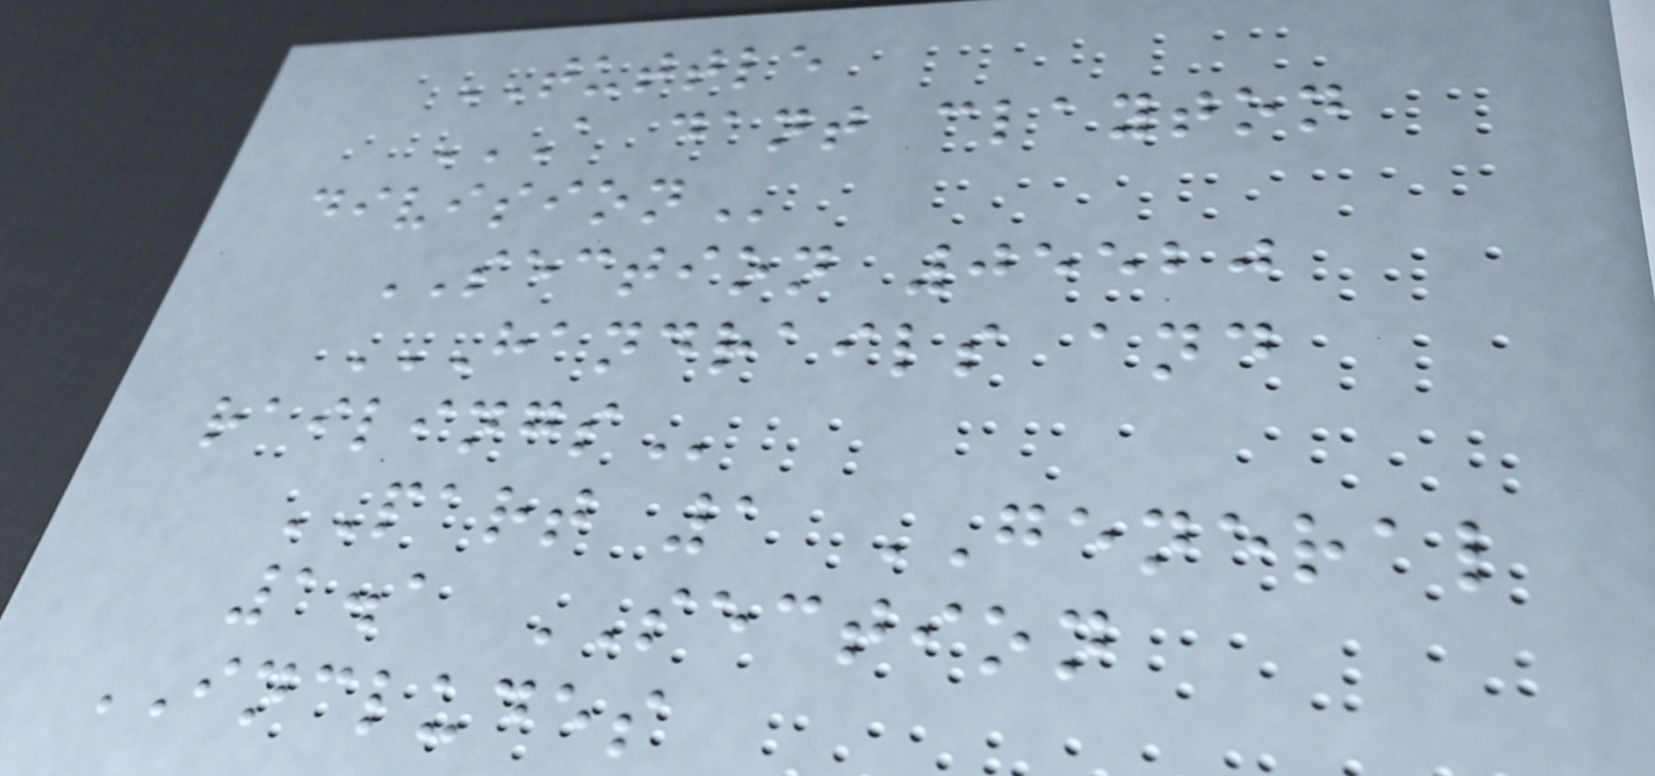TUTTLE
A DANT CLAYTON
DIVISION
SECTION 05520
HANDRAILS AND
RAILINGS
PART 1 GENERAL
1.1 SECTION
INCLUDES
